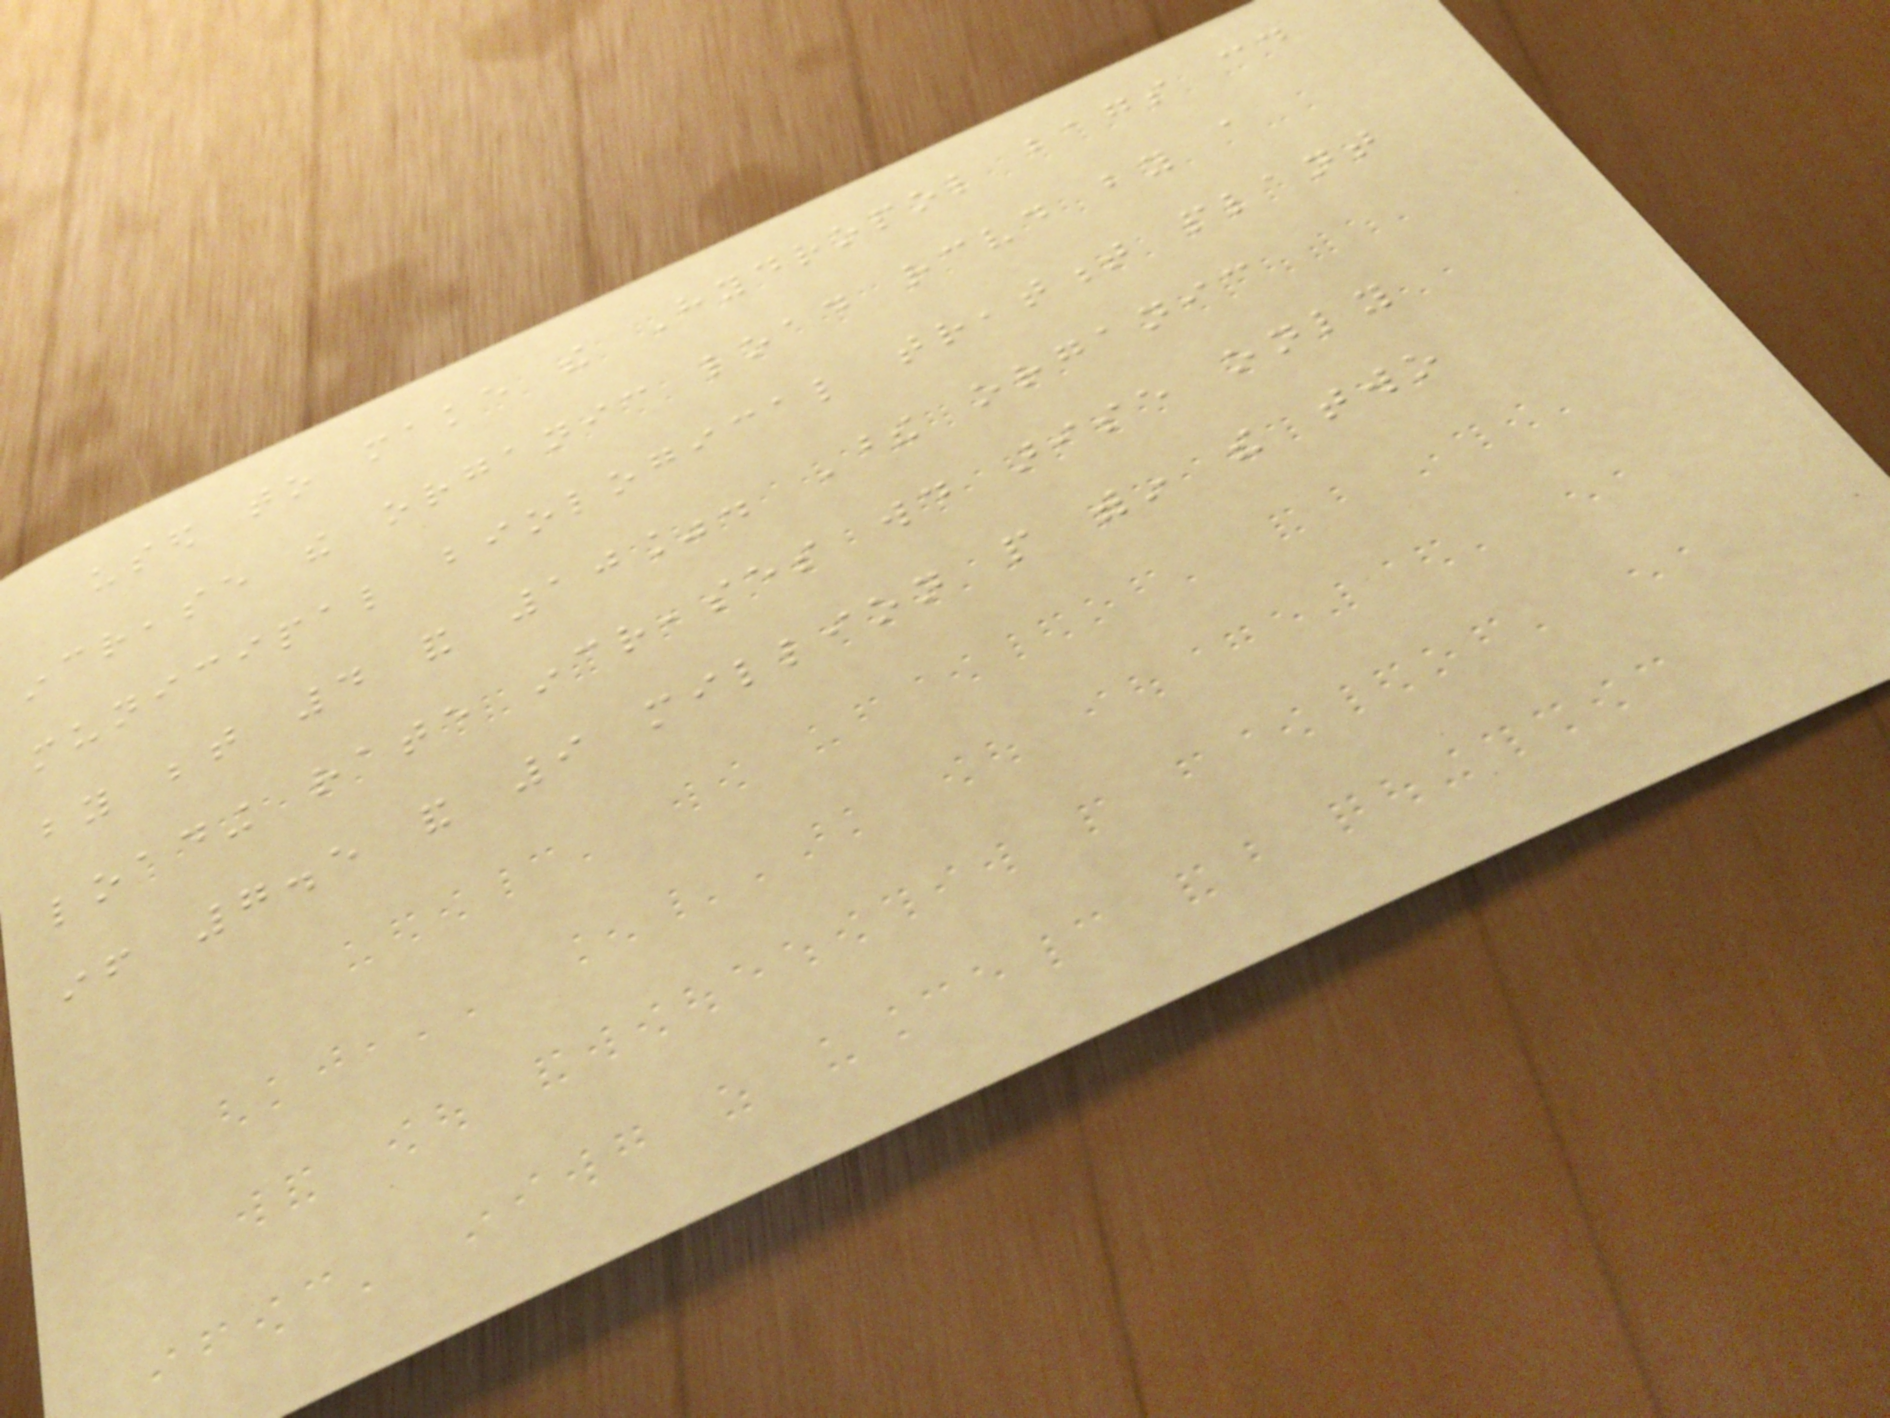used to make the Hydropol bags could
increase the organic load received by a
municipal biological treatment plant
by between 4 and 10%. These organic
loading rate increases would arise only
if 7.5 and 9 million people within the two
